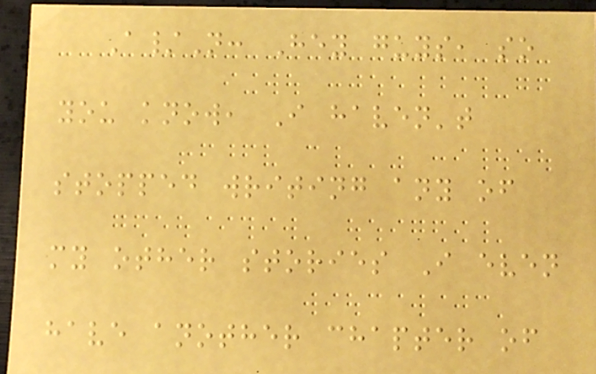A/N: Hey guys, so
you know, I haven't
stopped writing any of
my other stories I even
have another chapter of
